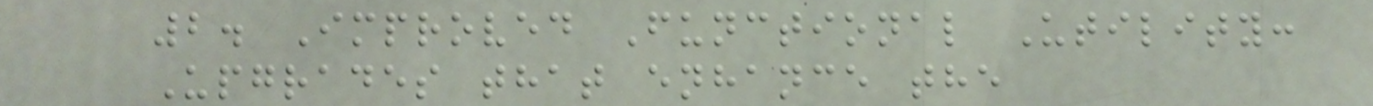2. Improved Functional Utility:
Upgrades that enhance the
